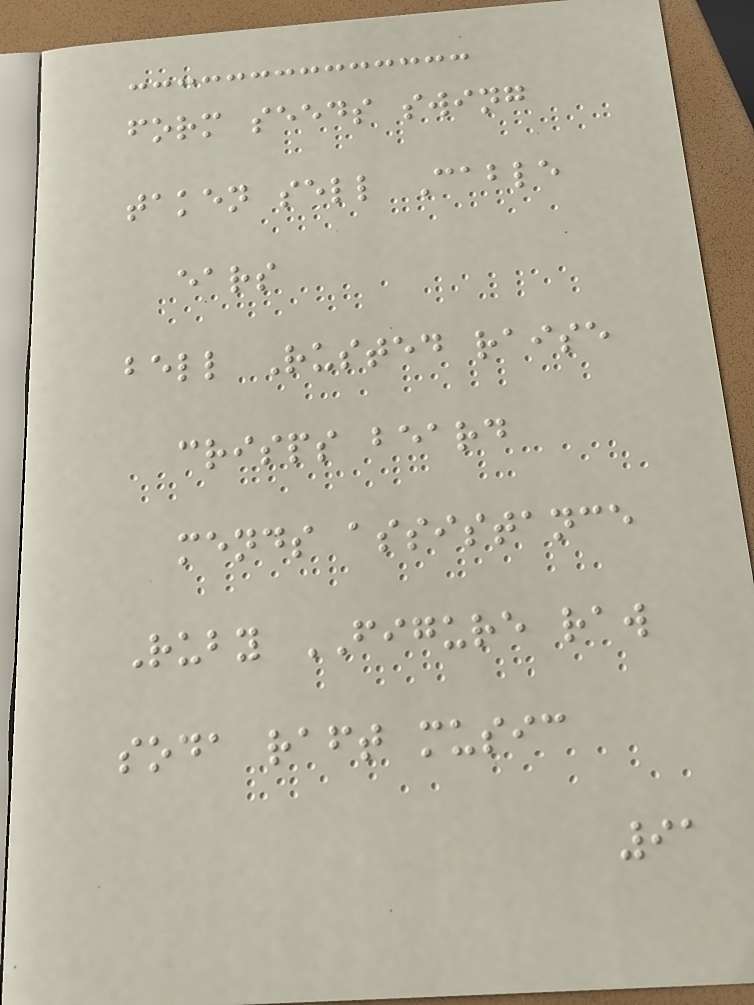form seeds swing
taken sell Cable
ears
bell Rusted raise
crisps beard
mends assistance
Ruby FIGURE raw
soda raft music
91
